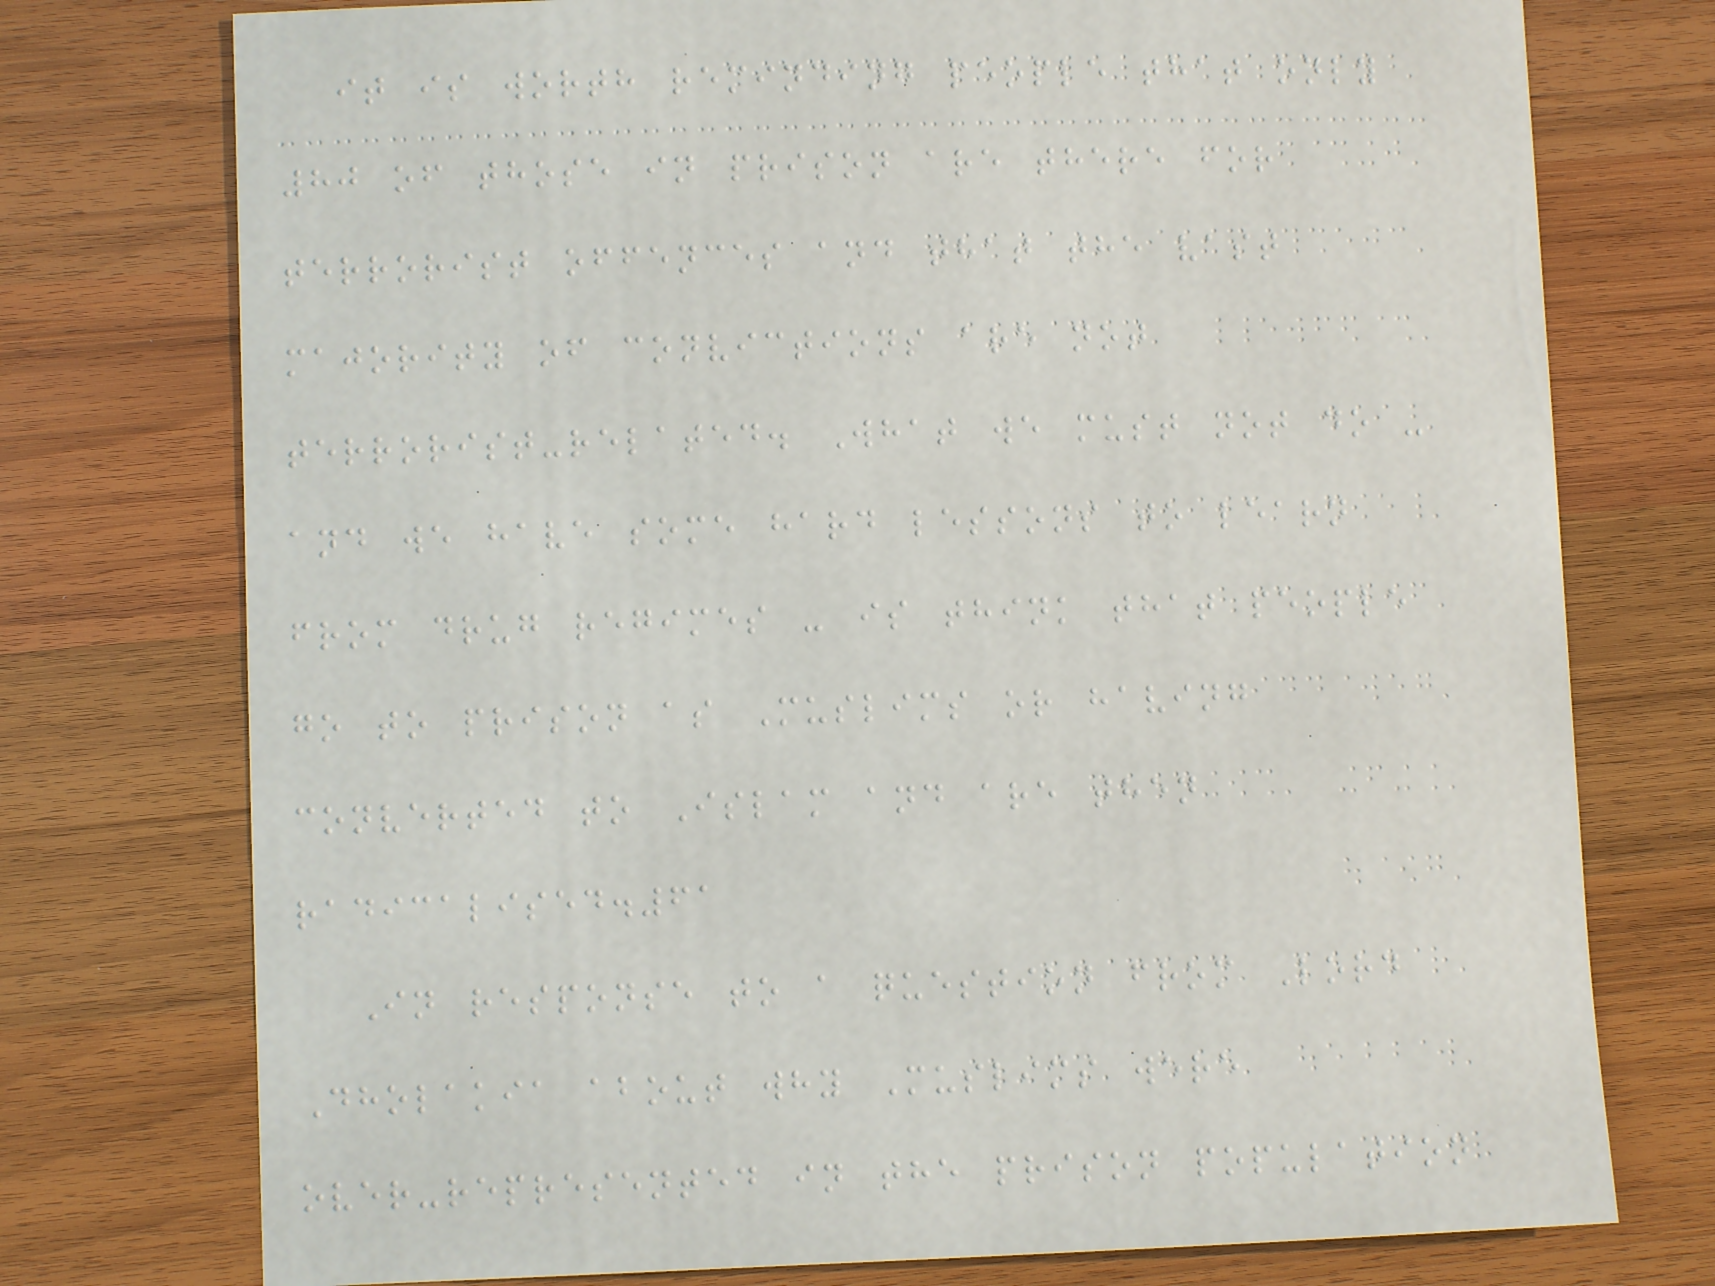it is worth reminding people that only
80 of those in prison are there for
terrorist offences and that the vast
majority of convictions are not
terrorist-related. What we must not do -
and we have some hard lessons to learn
from drug regimes - is think that people
go to prison as Muslims or having
converted to Islam and are then
radicalised.61
In response to a question from Lord
Dholakia about why Muslims were
over-represented in the prison population
